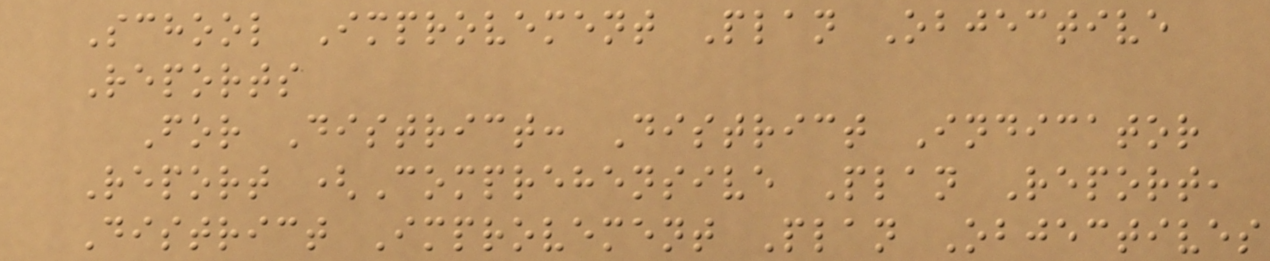School Improvement Plan Objective
Reports
For District: District Indicator
Report (Comprehensive Plan Report,
District Improvement Plan Objectives
